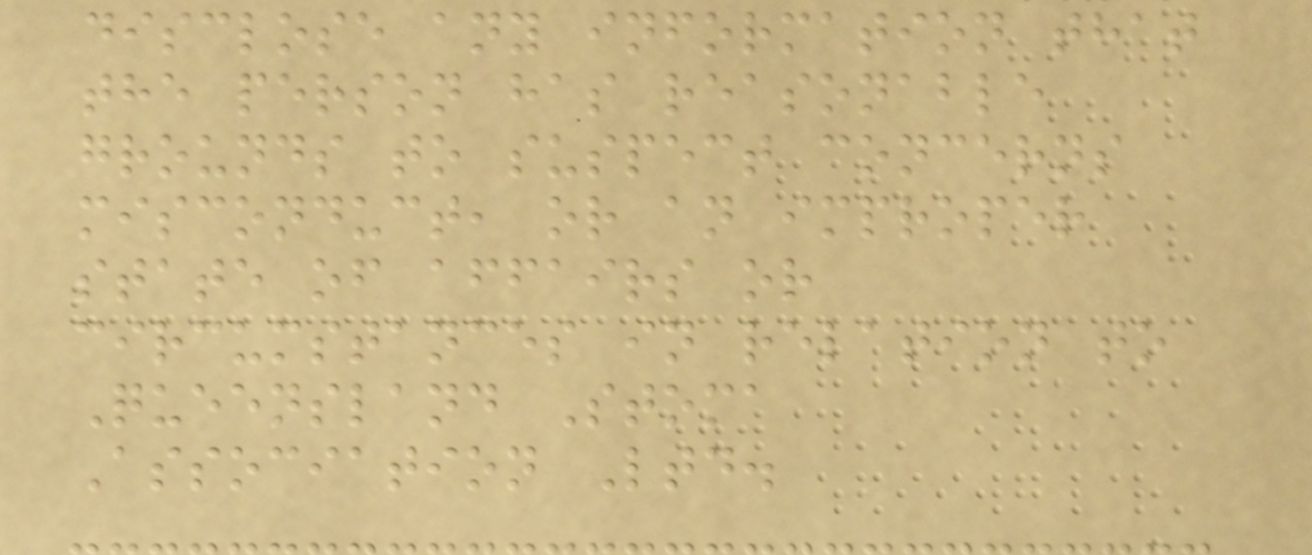disclose any information that
the person has reasonable
grounds to suspect concerns
misconduct, or an improper
state of affairs or
circumstances in relation to
Queensland Stoma
Association Ltd.
